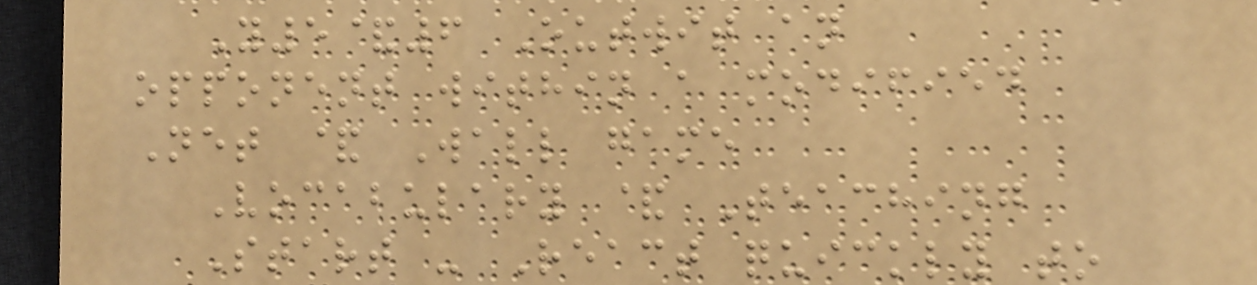Y5&6 Outwit an
opponent within a modified
Net & Wall game
Vocabulary & Teaching
Start - React quickly to
